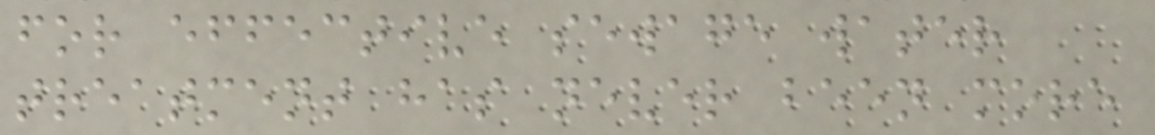for effective sewage water
treatment has never been more
